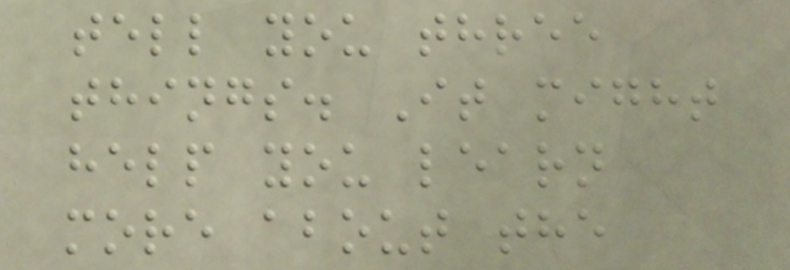tell you three
things. It might
help you learn
more about the
